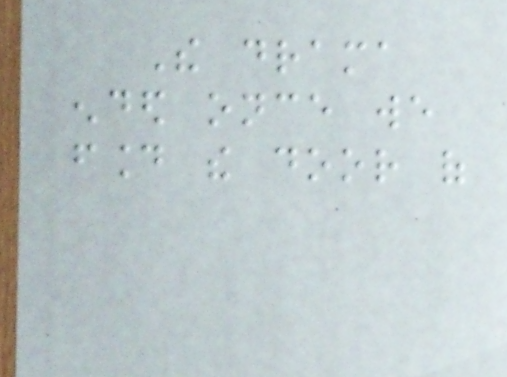The drama
ended once we
found the door of
